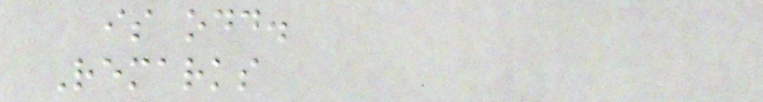is odd.
Remarks
